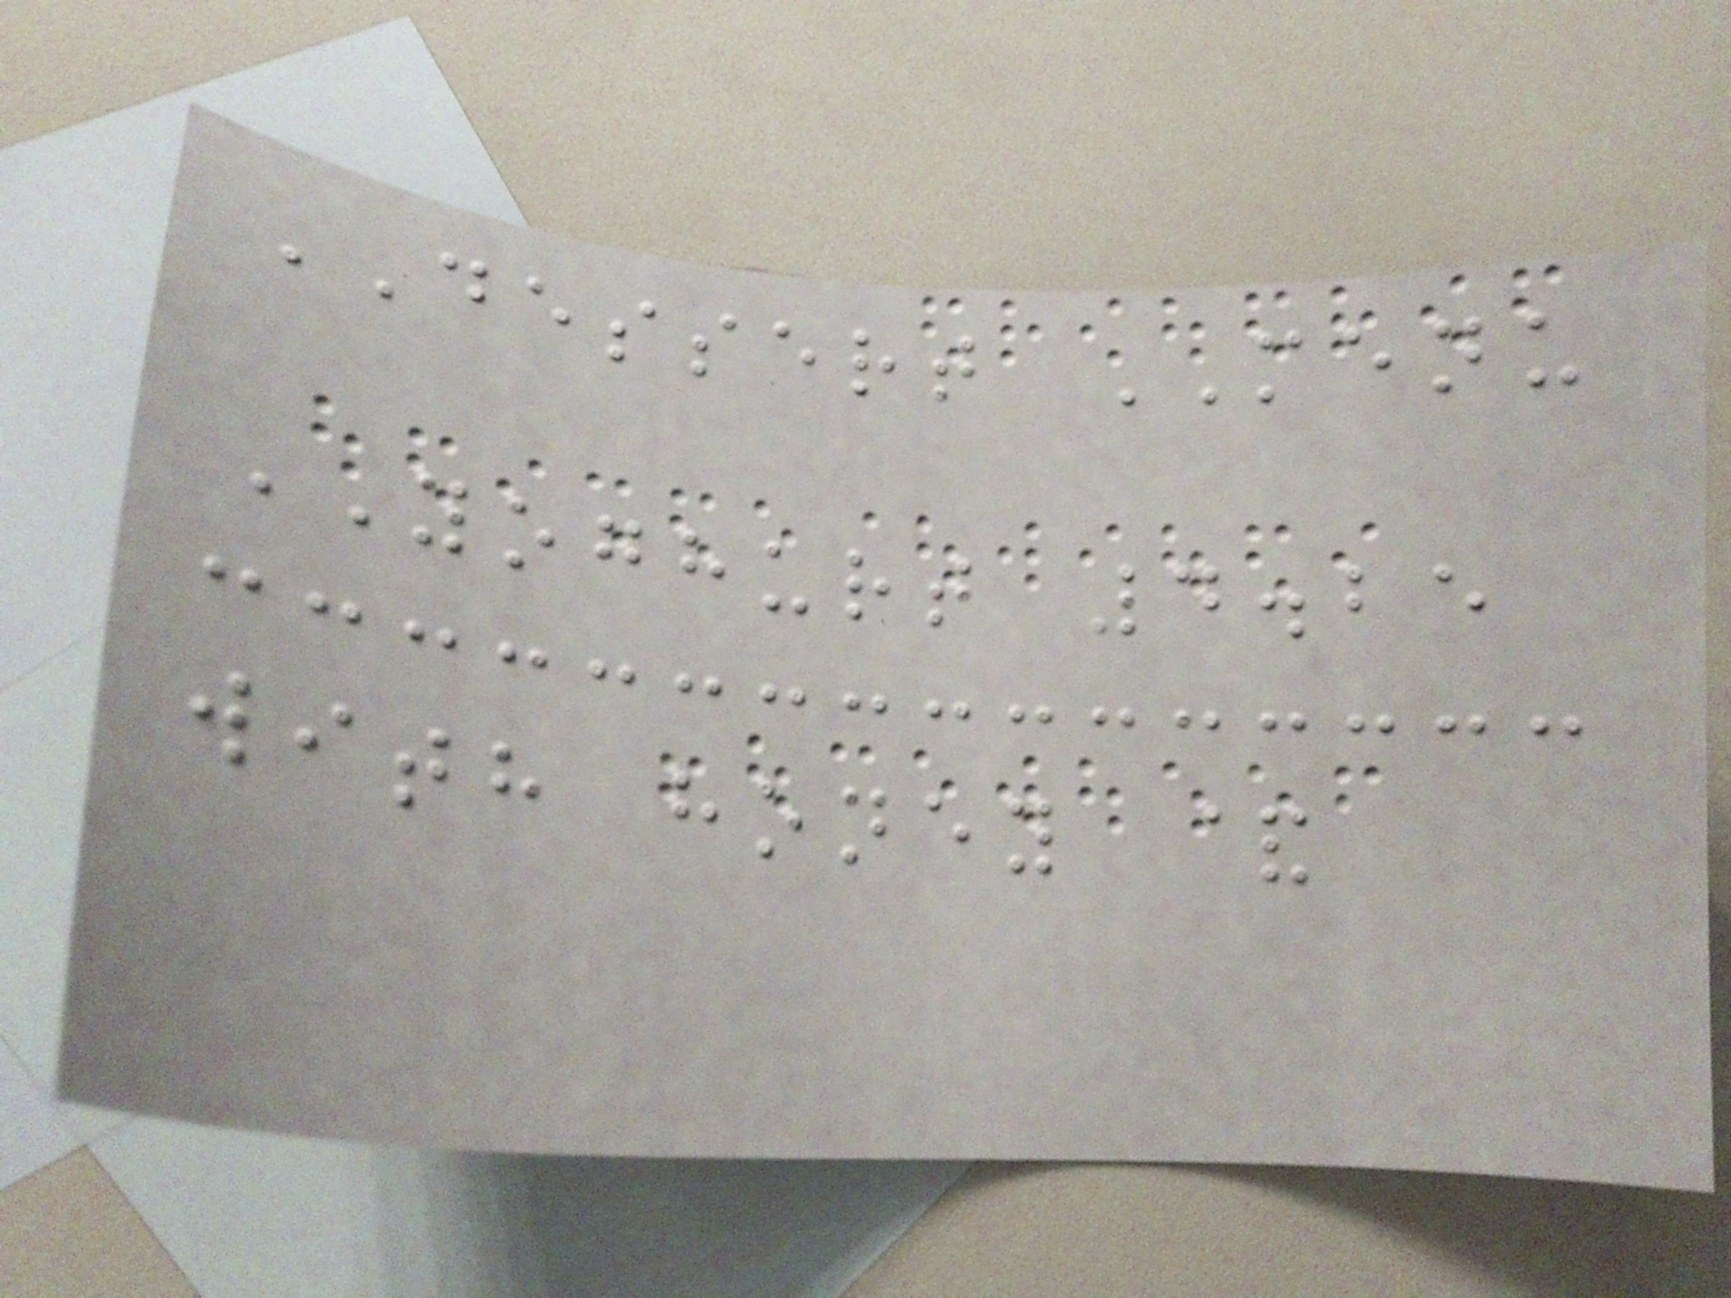DESSERT MENU
YOGHURT 4.25
with honey &
